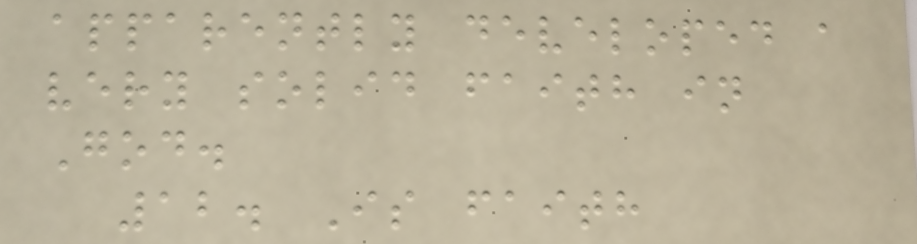apparently developed a
very solid faith in
God.
12. Is faith
